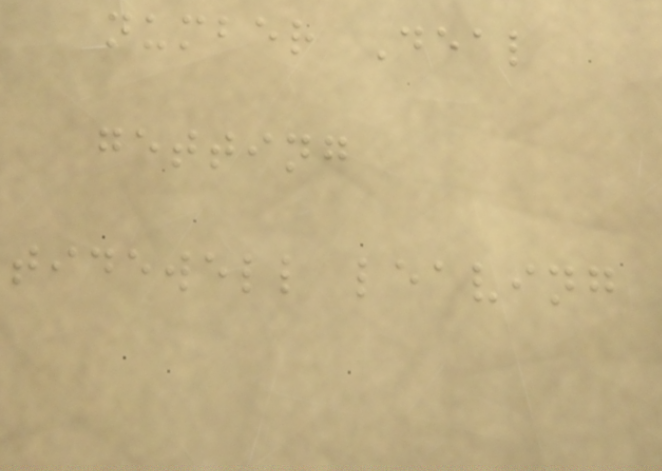number Deal
getting
tidewell leaving
